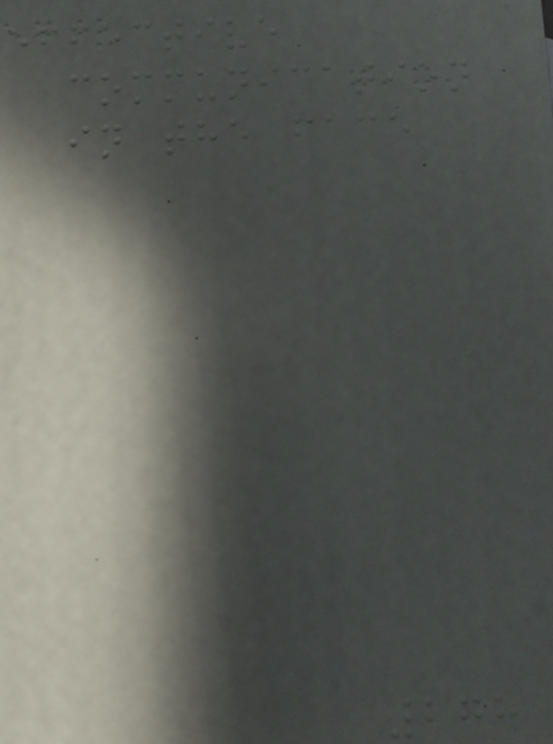effective
communication
in the face
278
